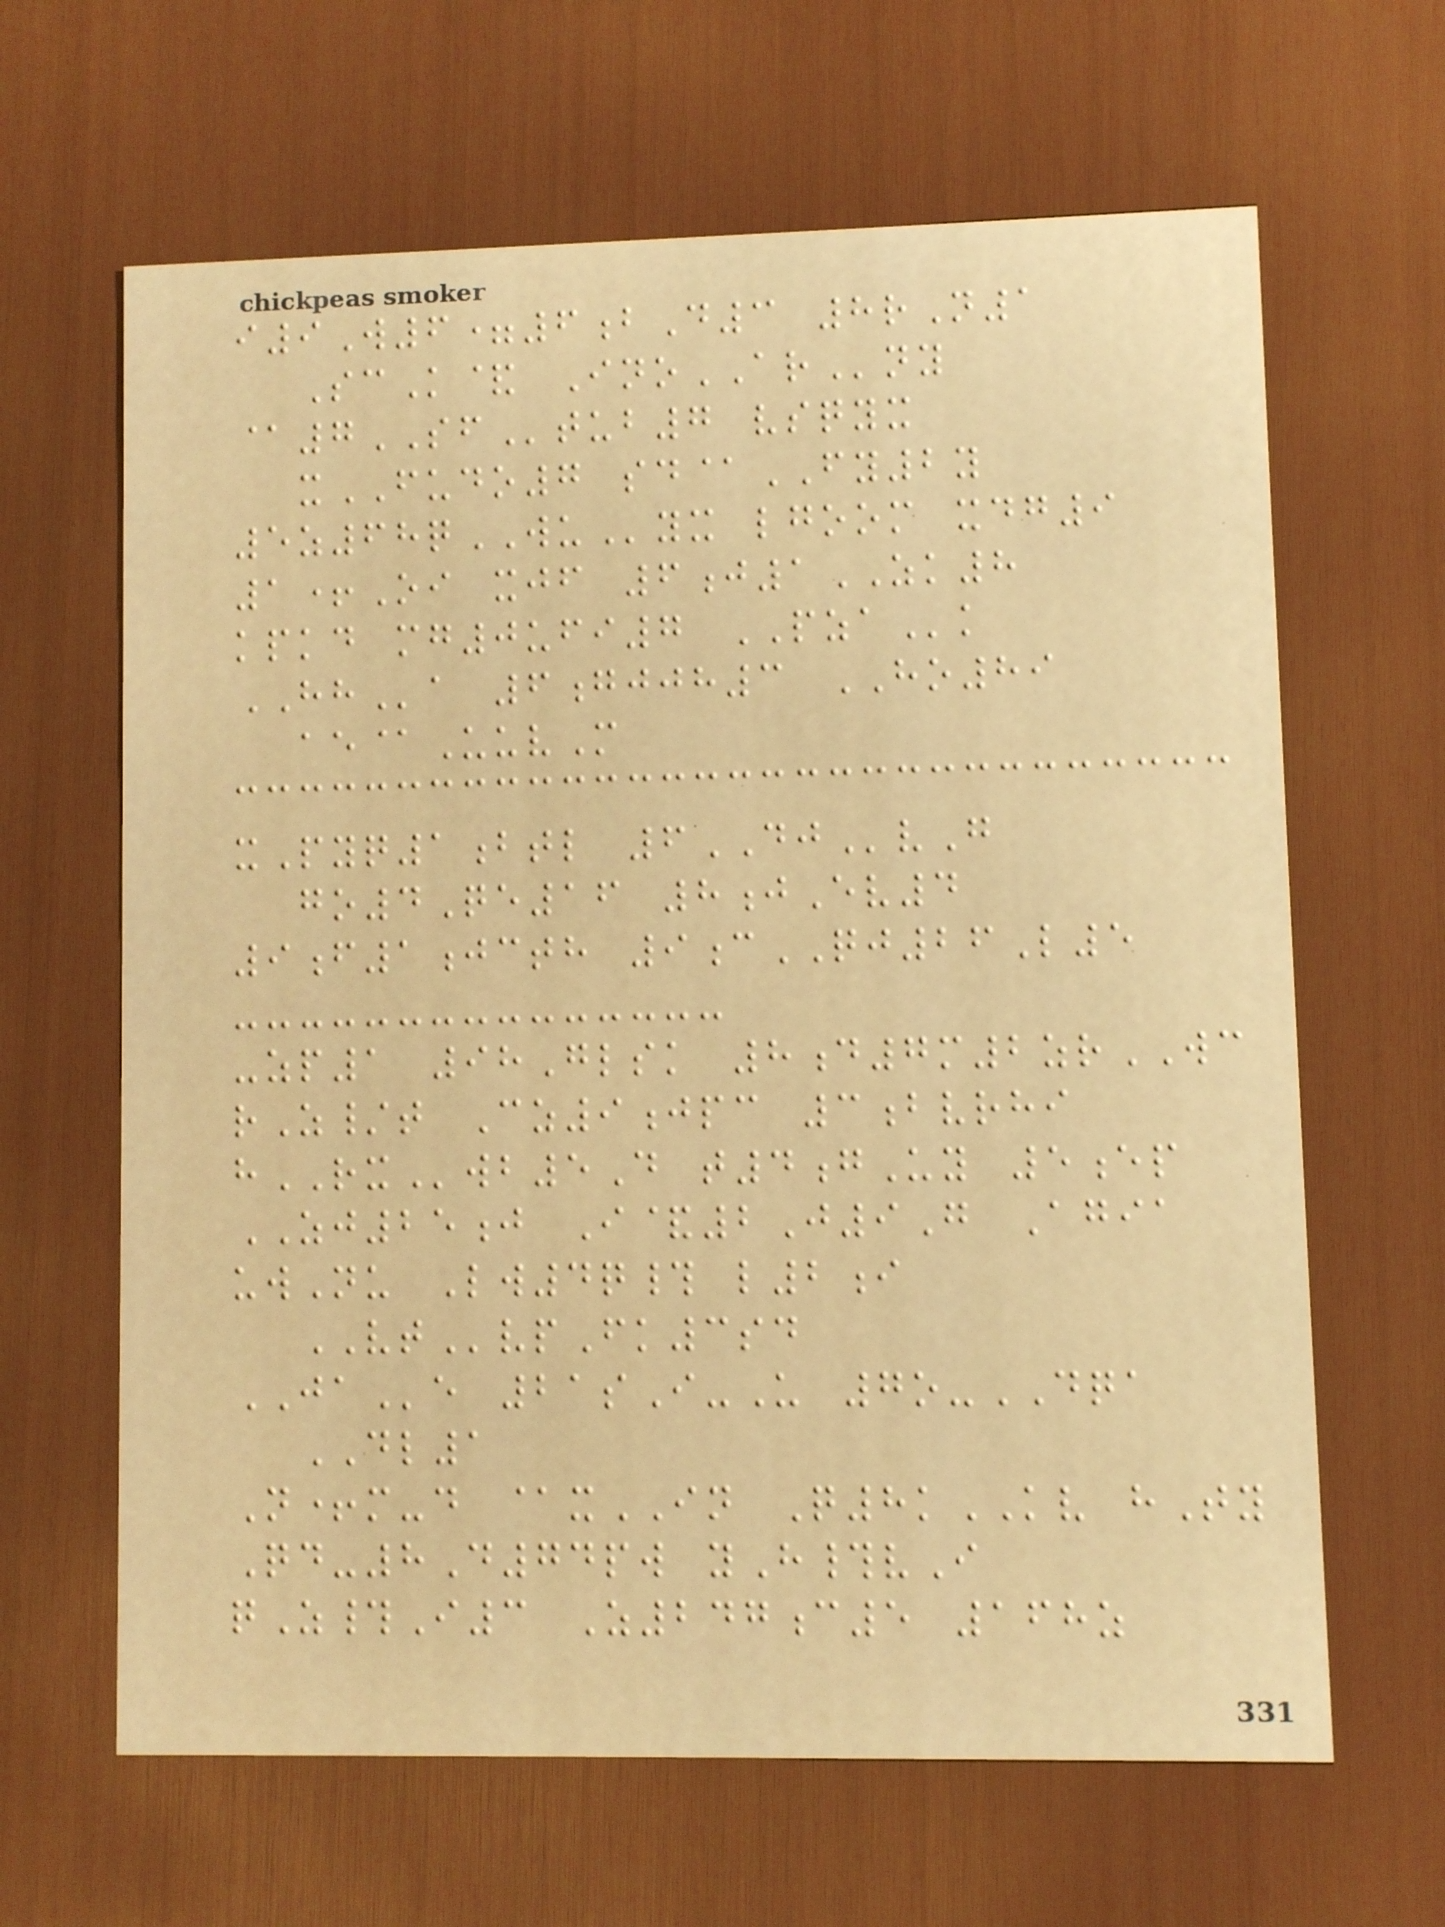i9W6=6bD3 8rN1
ScK& InoARny
@7SFtub7 vsqyx
xFUDO7 sd@FY2y
5z68qWUyx lgoom xdg9
1+Oi xjf 6j1ZK8
kpkd mg0ufi7 PZAk
HHa 6gjjh3 HO89
ae@UuvM
xPyq1btl 6DJvG
go4Qe16 8jEv4
9f1jcth 9cQJ26L5
-zp1 98Glsk 8d7m2zrWC
rZ/t Cz9jpc 3bvrhi
hRXwb5D t4gUy 5ep
ZJ25j I&2J9G Agia
uwNu Lw4q# l2i
VTvpFk3sd
JAe 21sI-U 7o-DQA
DL1
N+m-d @xIN Q8kKV hTy
Qd-8D74pw yH#vI
qZ#I3 Z247c5 168z
